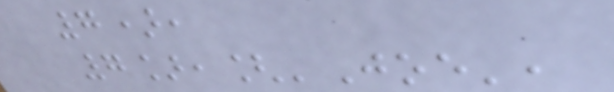7),
7],['Joe',
